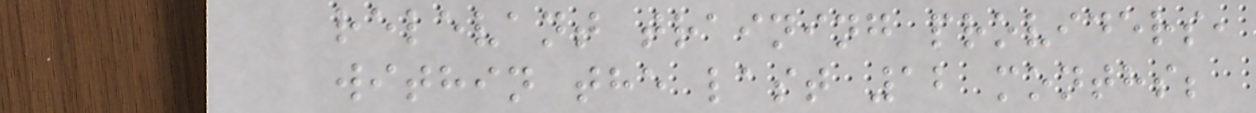relevant training providers,
within the last 12 months;
